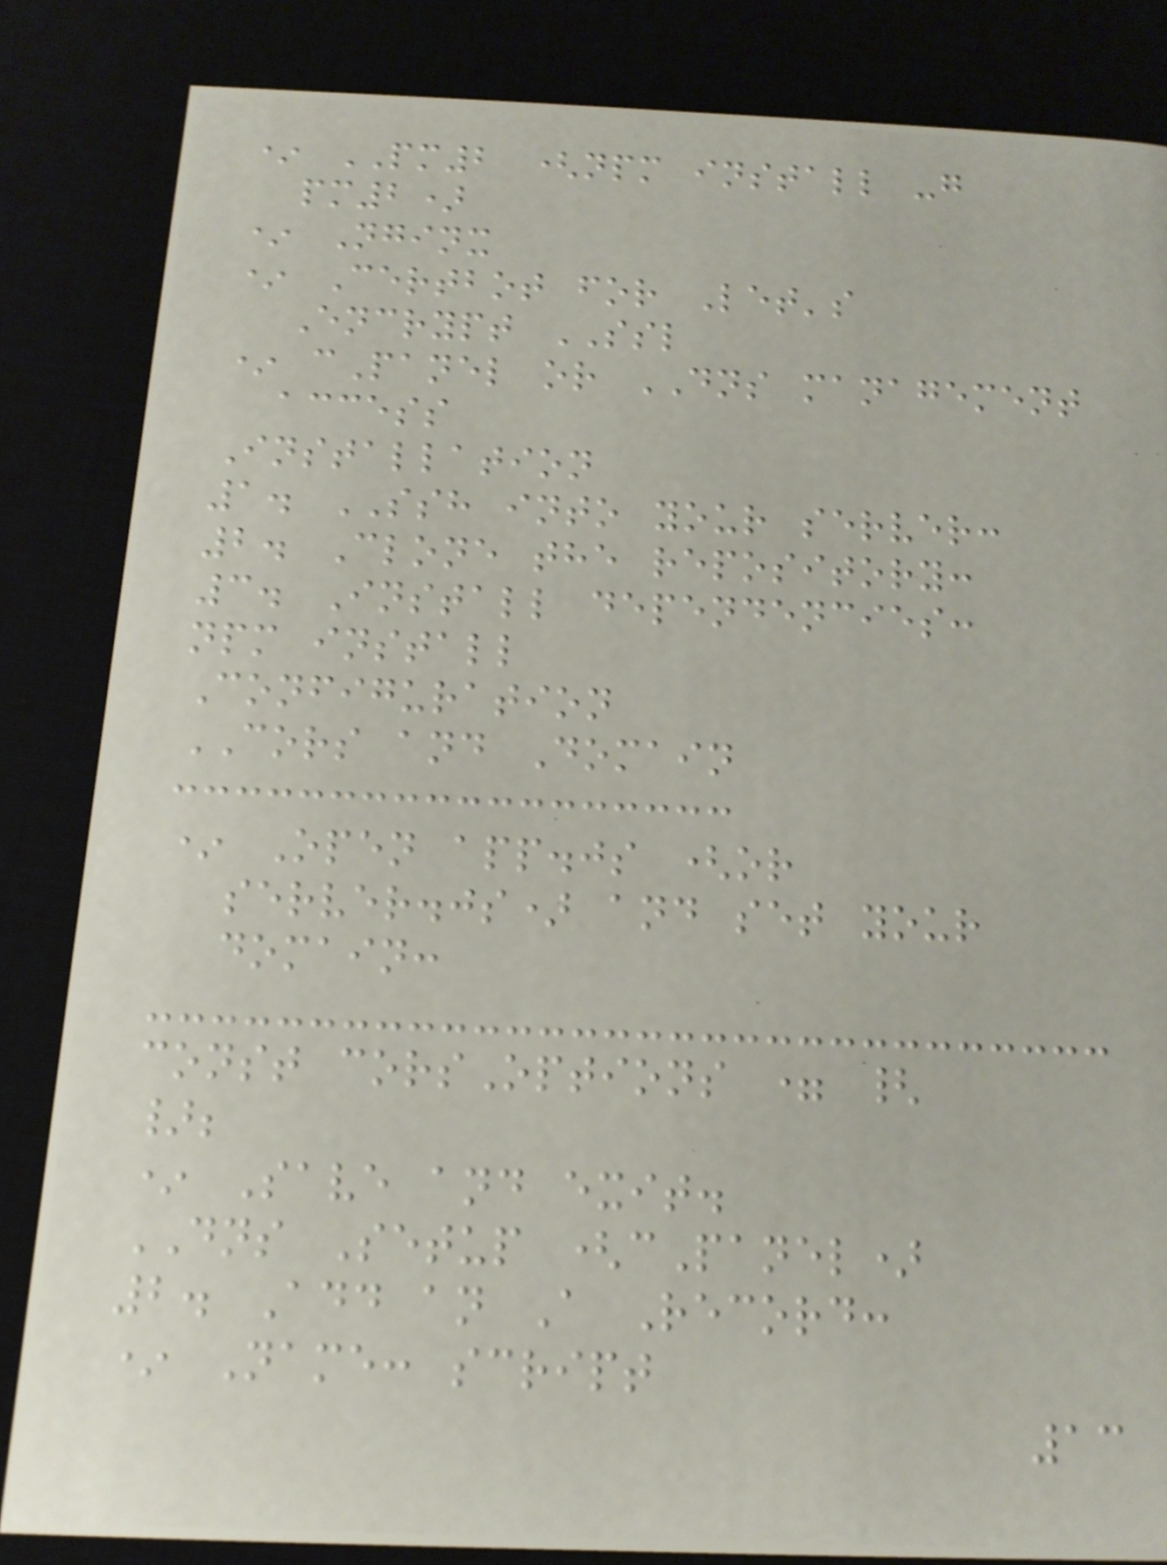* PM2 (npm install -g
pm2)
* Nginx
* Certbot for Let's
Encrypt SSL
* cPanel or DNS management
access
Installation
1. SSH into your server:
2. Clone the repository:
3. Install dependencies:
npm install
Configuration
CORS and Domain
* Open app.js (or
server.js) and set your
domain:
const corsOptions = {
};
* Save and exit.
DNS Setup (cPanel)
2. Add an A Record:
* Name: script
13
